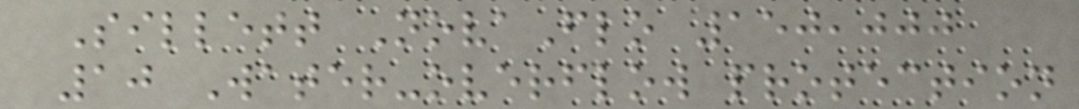Sillett NovaFlo 150,000
10 Water-overflow protection
